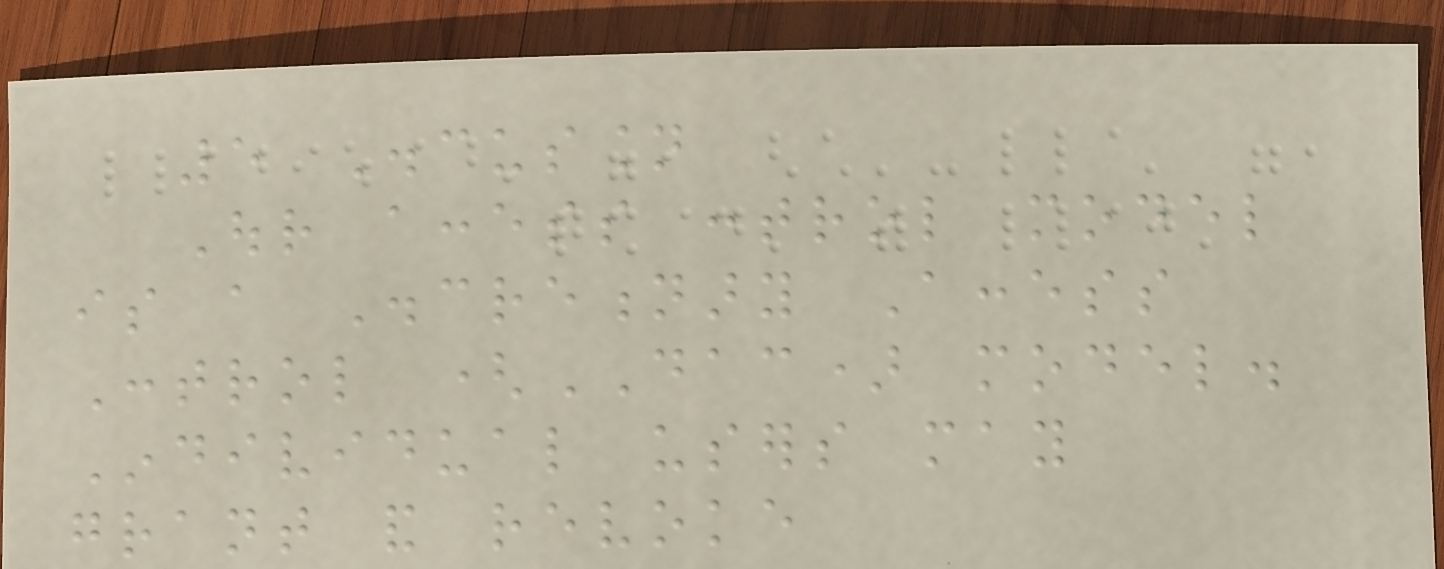5 Discussion
Our access control model
is a Discretionary Access
Control (DAC) model.
Individual users may
grant and revoke
